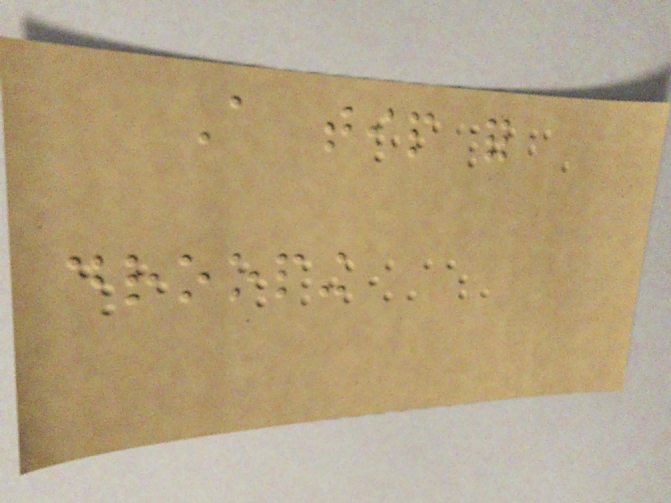A tip for
drooping
